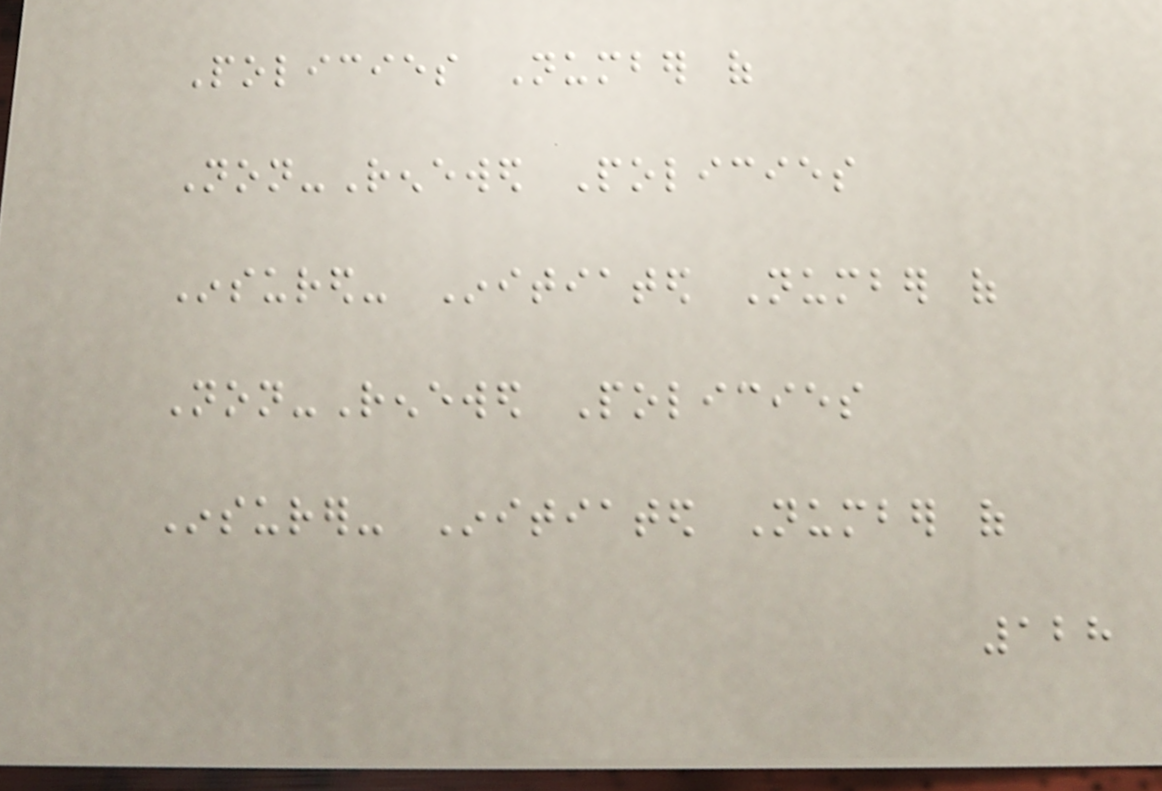Policies Number of
Non-Renewed Policies
Insured- Initiated Number of
Non-Renewed Policies
Insurer- Initiated Number of
128
